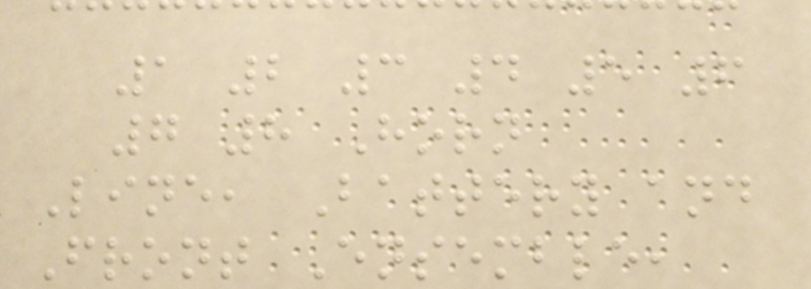1 2 3 4 5 6
7 8 Horn
Line, Battery and
Front Ensemble,
